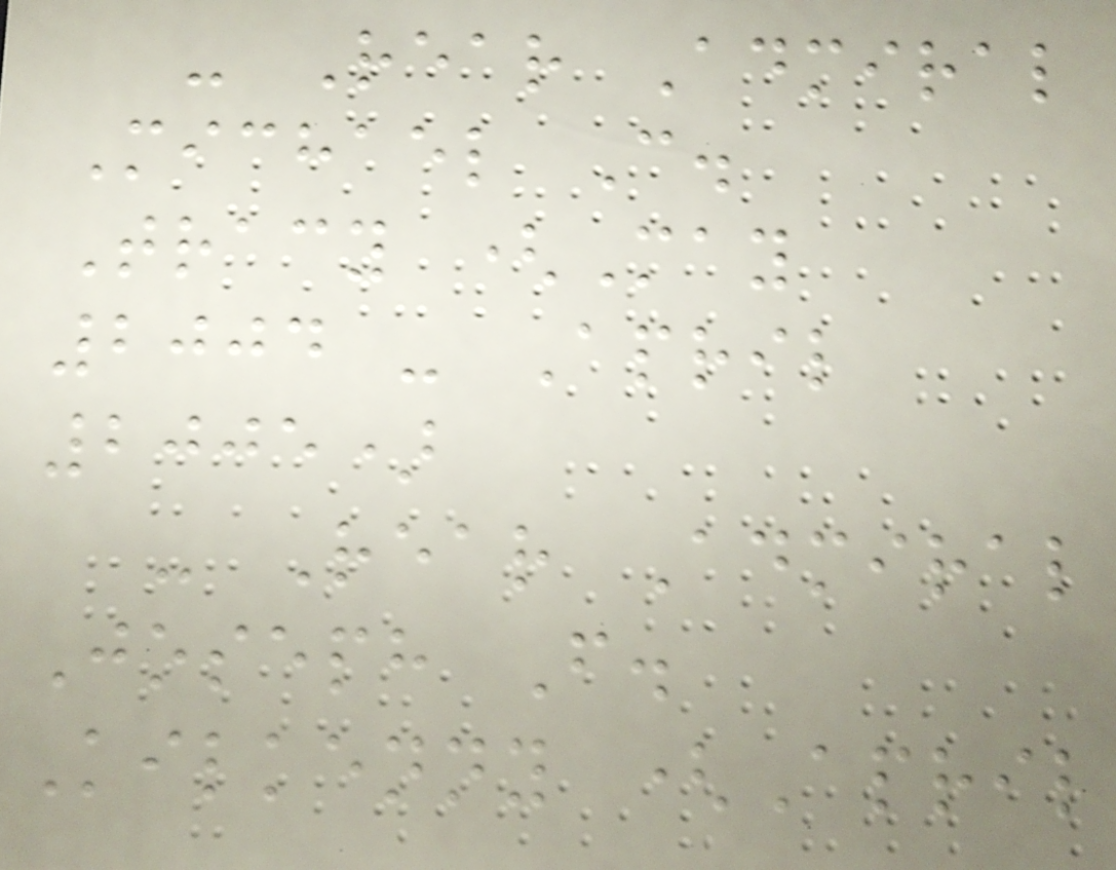- Rear Admiral
Michael C.
Tracy (May
2004 - April
2005)
- Rear Admiral
Joseph F.
Kilkenny (April
